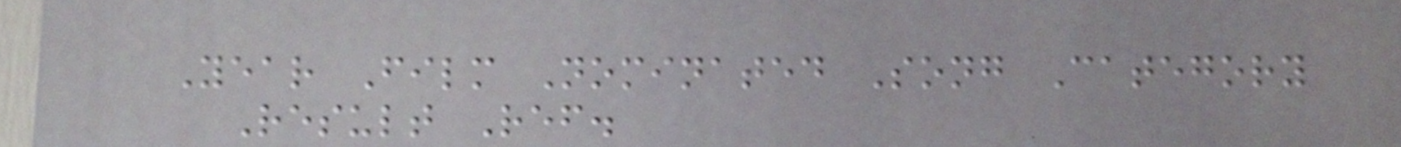Year Film Nominated Song Category
Result Ref.
